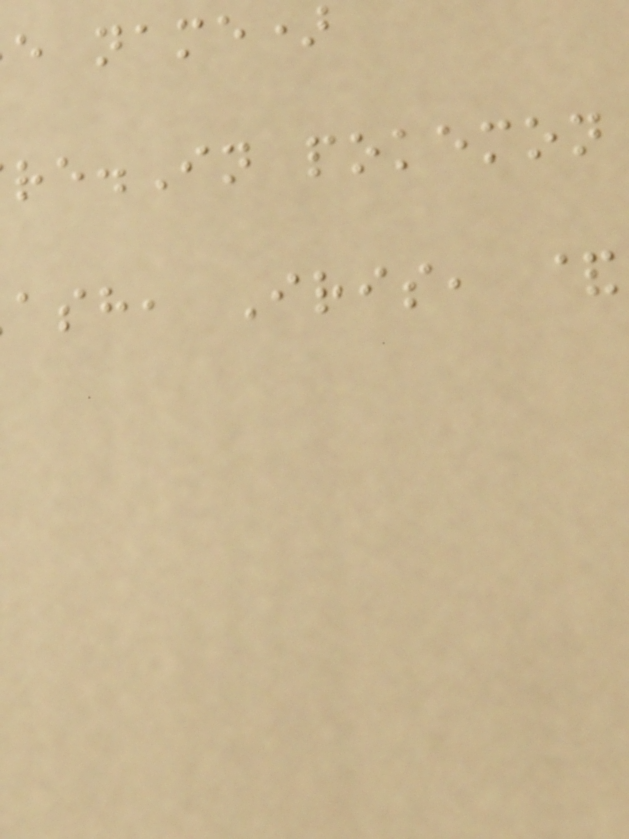e name)
re.In pokemon
ash, Iris, &
